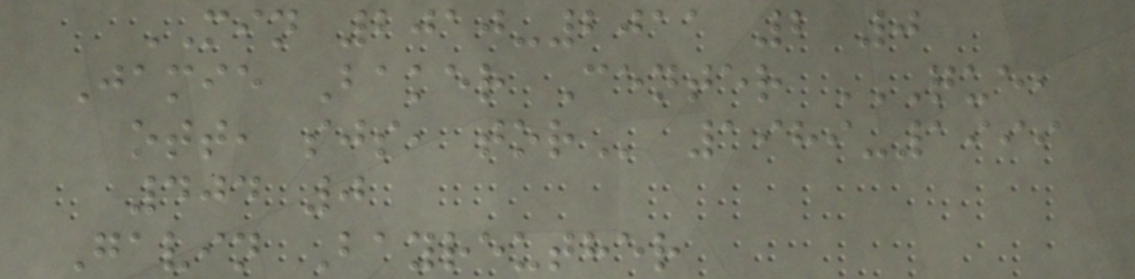MIN 2010-2011 2 0
Jamie Baker Center QUE,
OTT, SJS, TOR 1989-1999
404 0
Gavin Bayreuther
